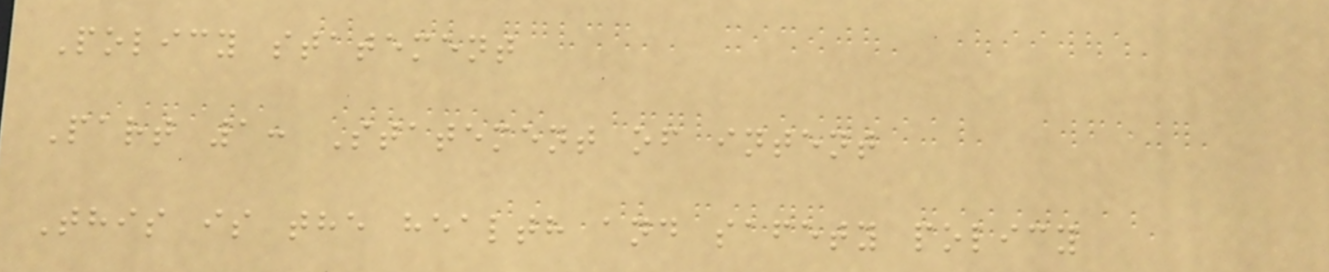Policy statement
Part 1: Statement of intent
This is the health and safety policy
